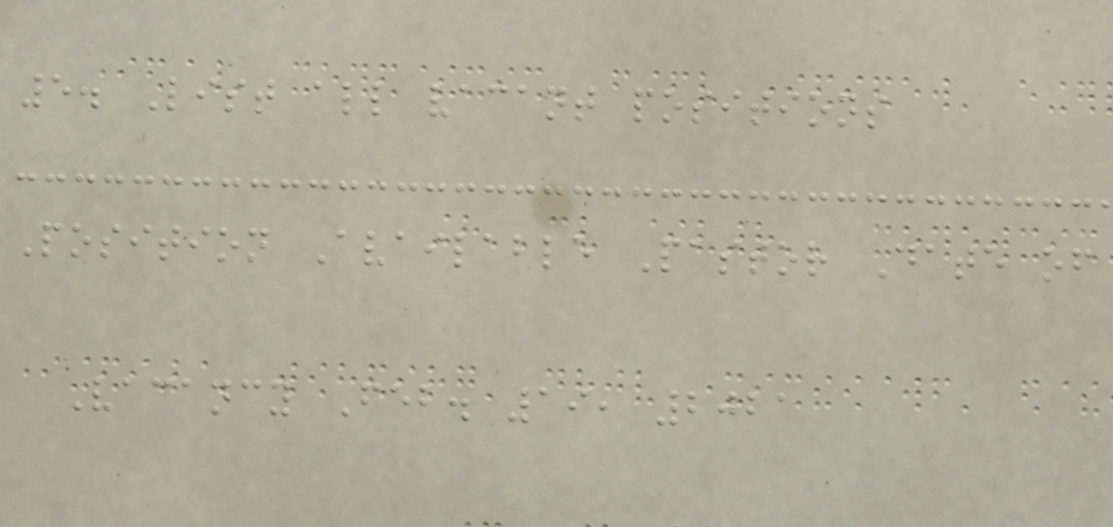5. List all vacant positions
Position Available Pastor Date of
Vacancy Feb. 19, 2021
